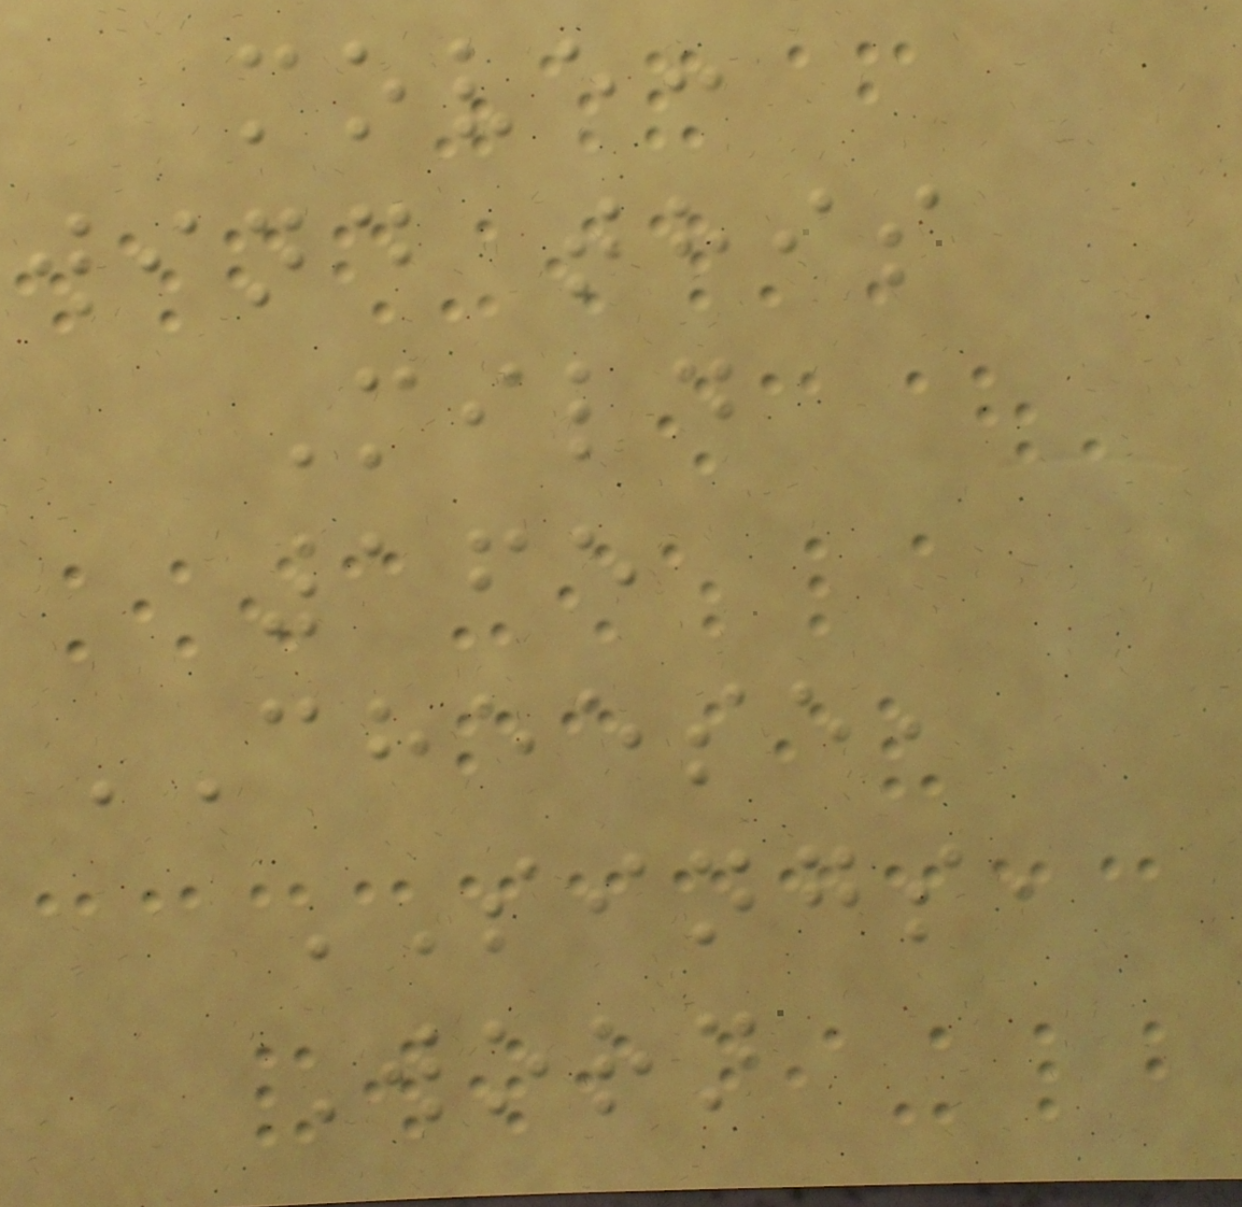move:
wind this
Mild
165
CHEESE,
SINGS,
Worn
